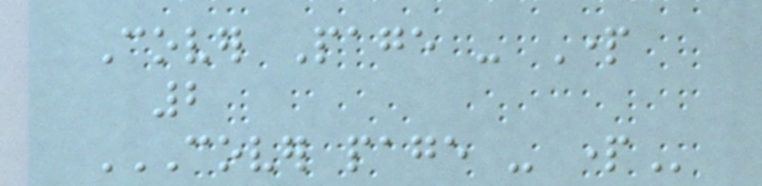Cover Page - Part
2
COVER PAGE - PART
